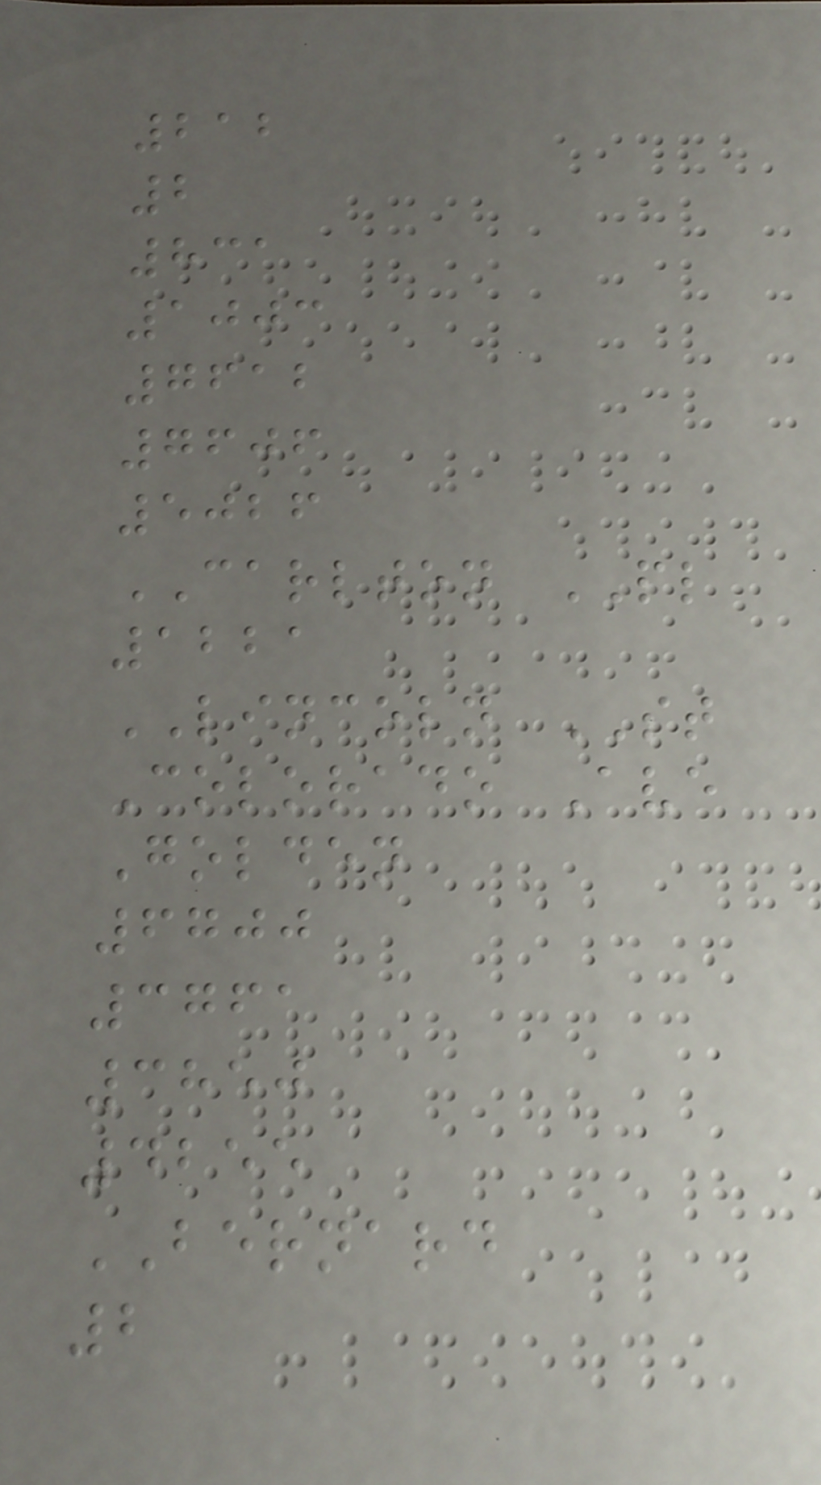212
2
831
1003
7612
7606
5026
CARLTON PL
1221
LINCOLN ST
Colorado Ave
Golden
6700
3761
3850
4255
BERNARD
2
